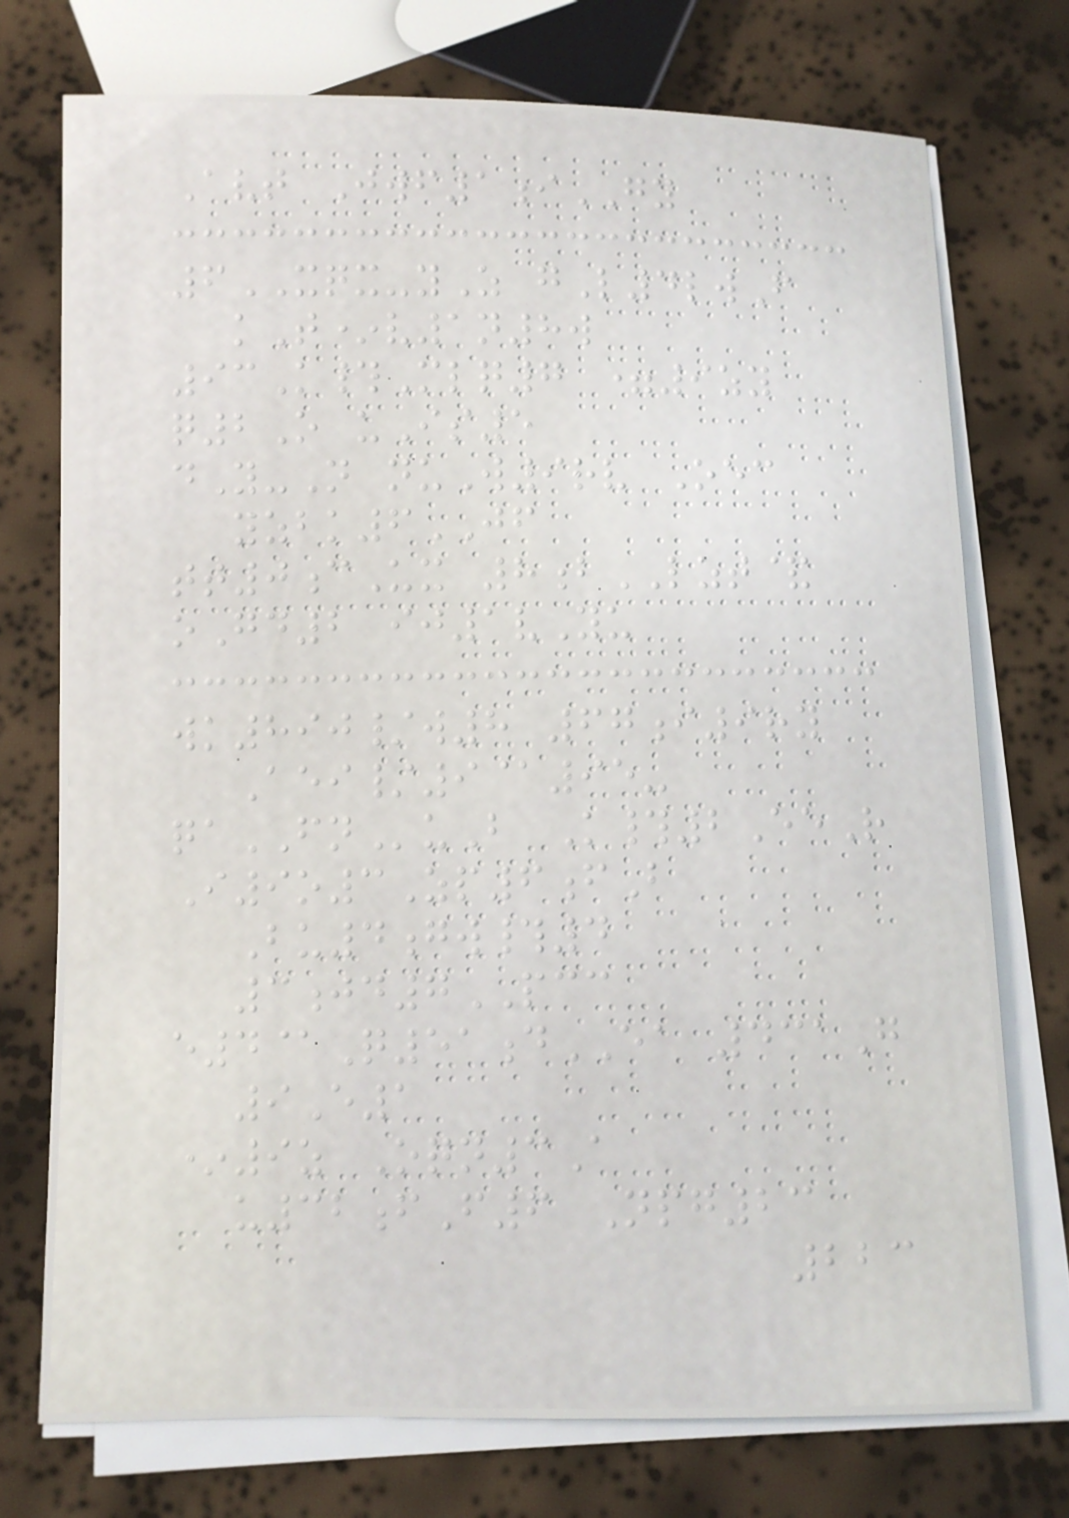Avt Jwf1iGY
6XQX-yZ gL4lwF
kT*v1n8w
93K#Mlq7 =9zy
q2O uIs5
dY-N nuW9rv Oec
yzbk6JF
tt0cUx 8bLZT&
oGd2 ij1vYu
wk890/w8 67i9ry
Aei/9@95-
qaFNuB K#2EeR
I9o3Zp6fB
Bu4gw#4
3jd7PCC
e4@Q51dEA 431G
9E1
*9z Oqn3A
u32fF6 Npg23
223
